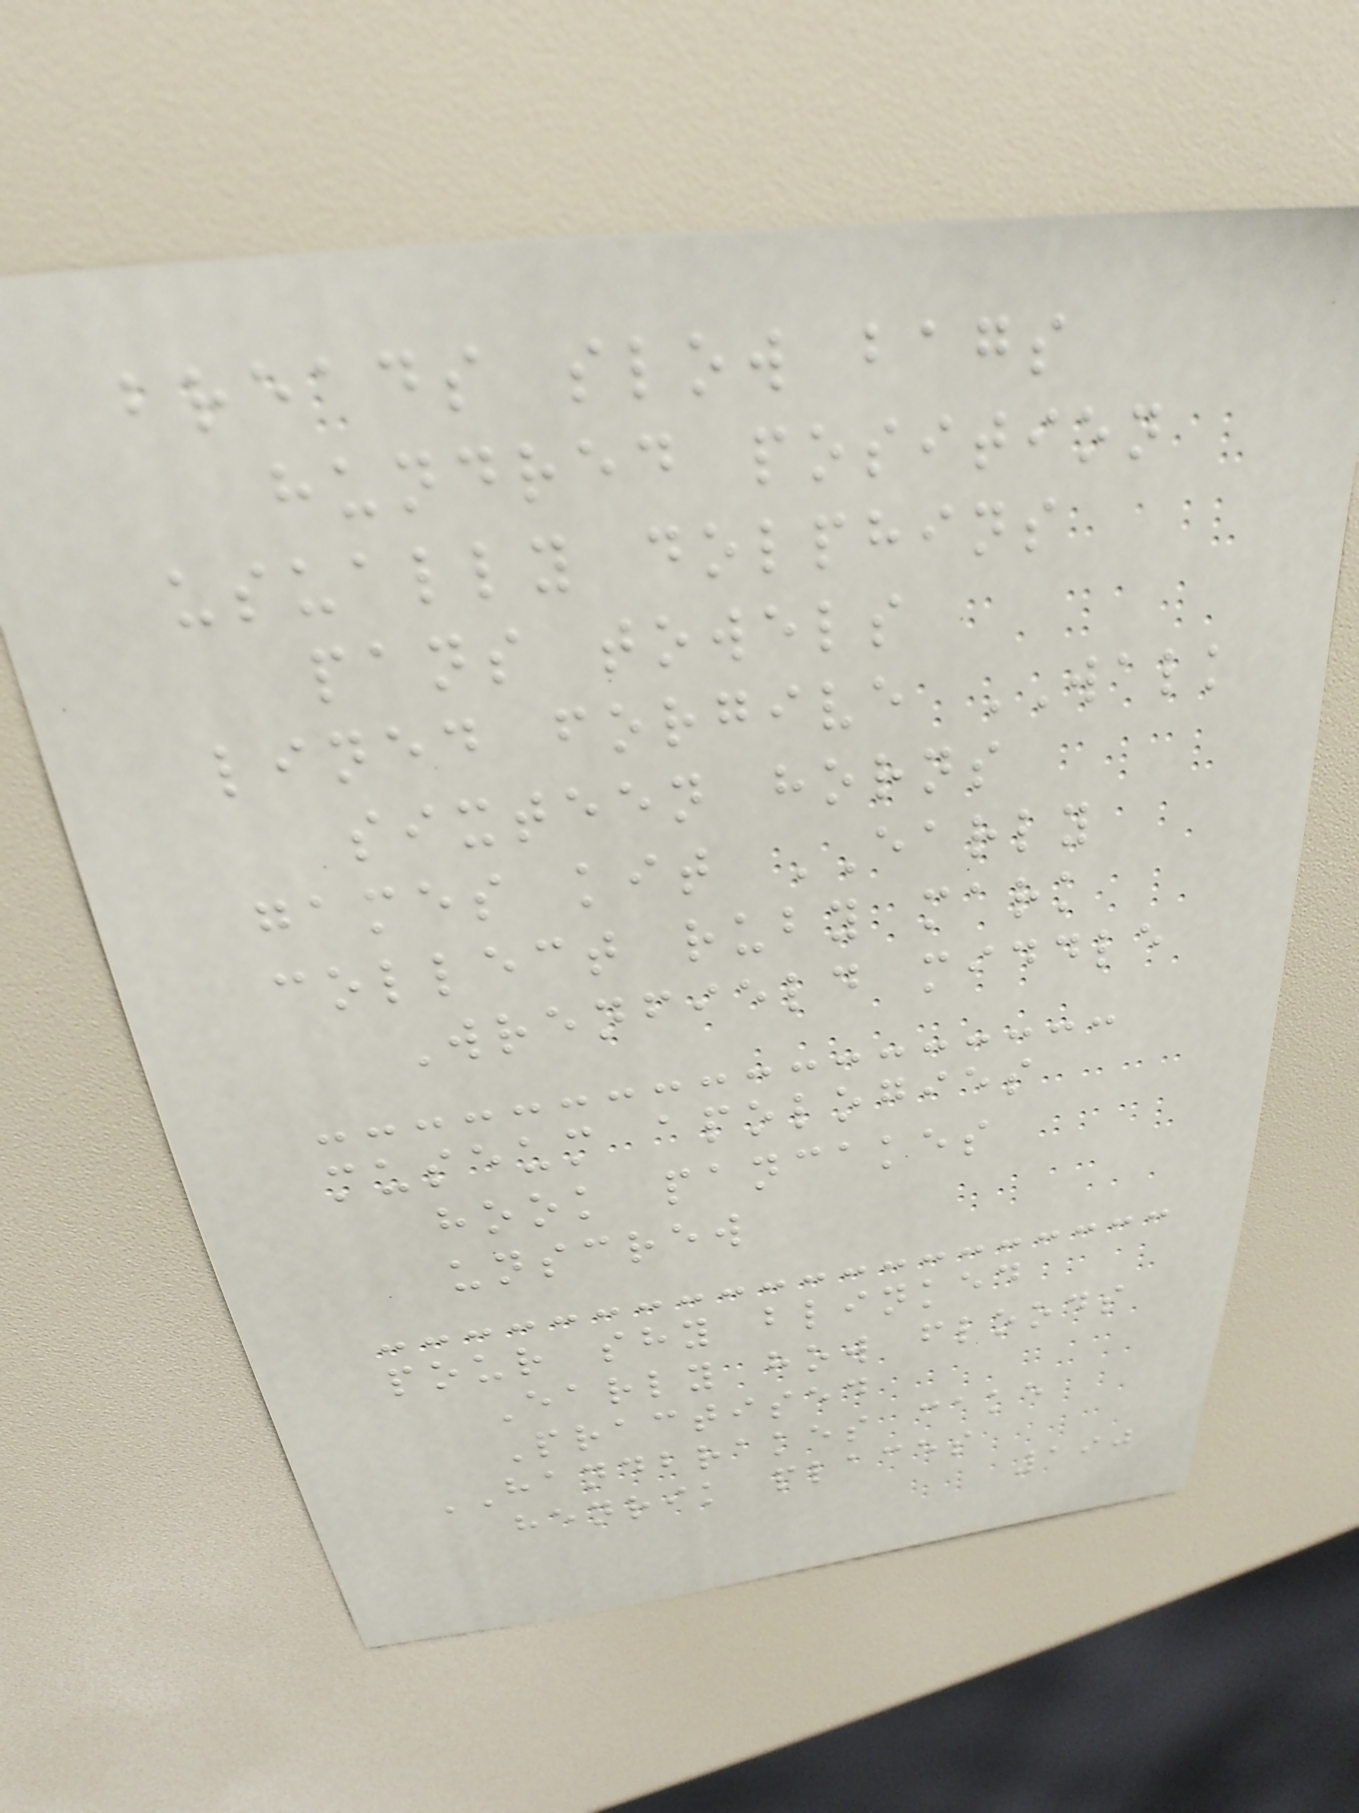breads slow bags
hundred position
usually dolphins
pans towels
lined forgive WALK
sixteen horns
games kit EARLY
collect ruby mark
Wrenfield middle
museum apologies
hook pancakes
unscrew
pour shy blinked
Early how floods
Practised
HANDBRAKES cake
henrik places
190
